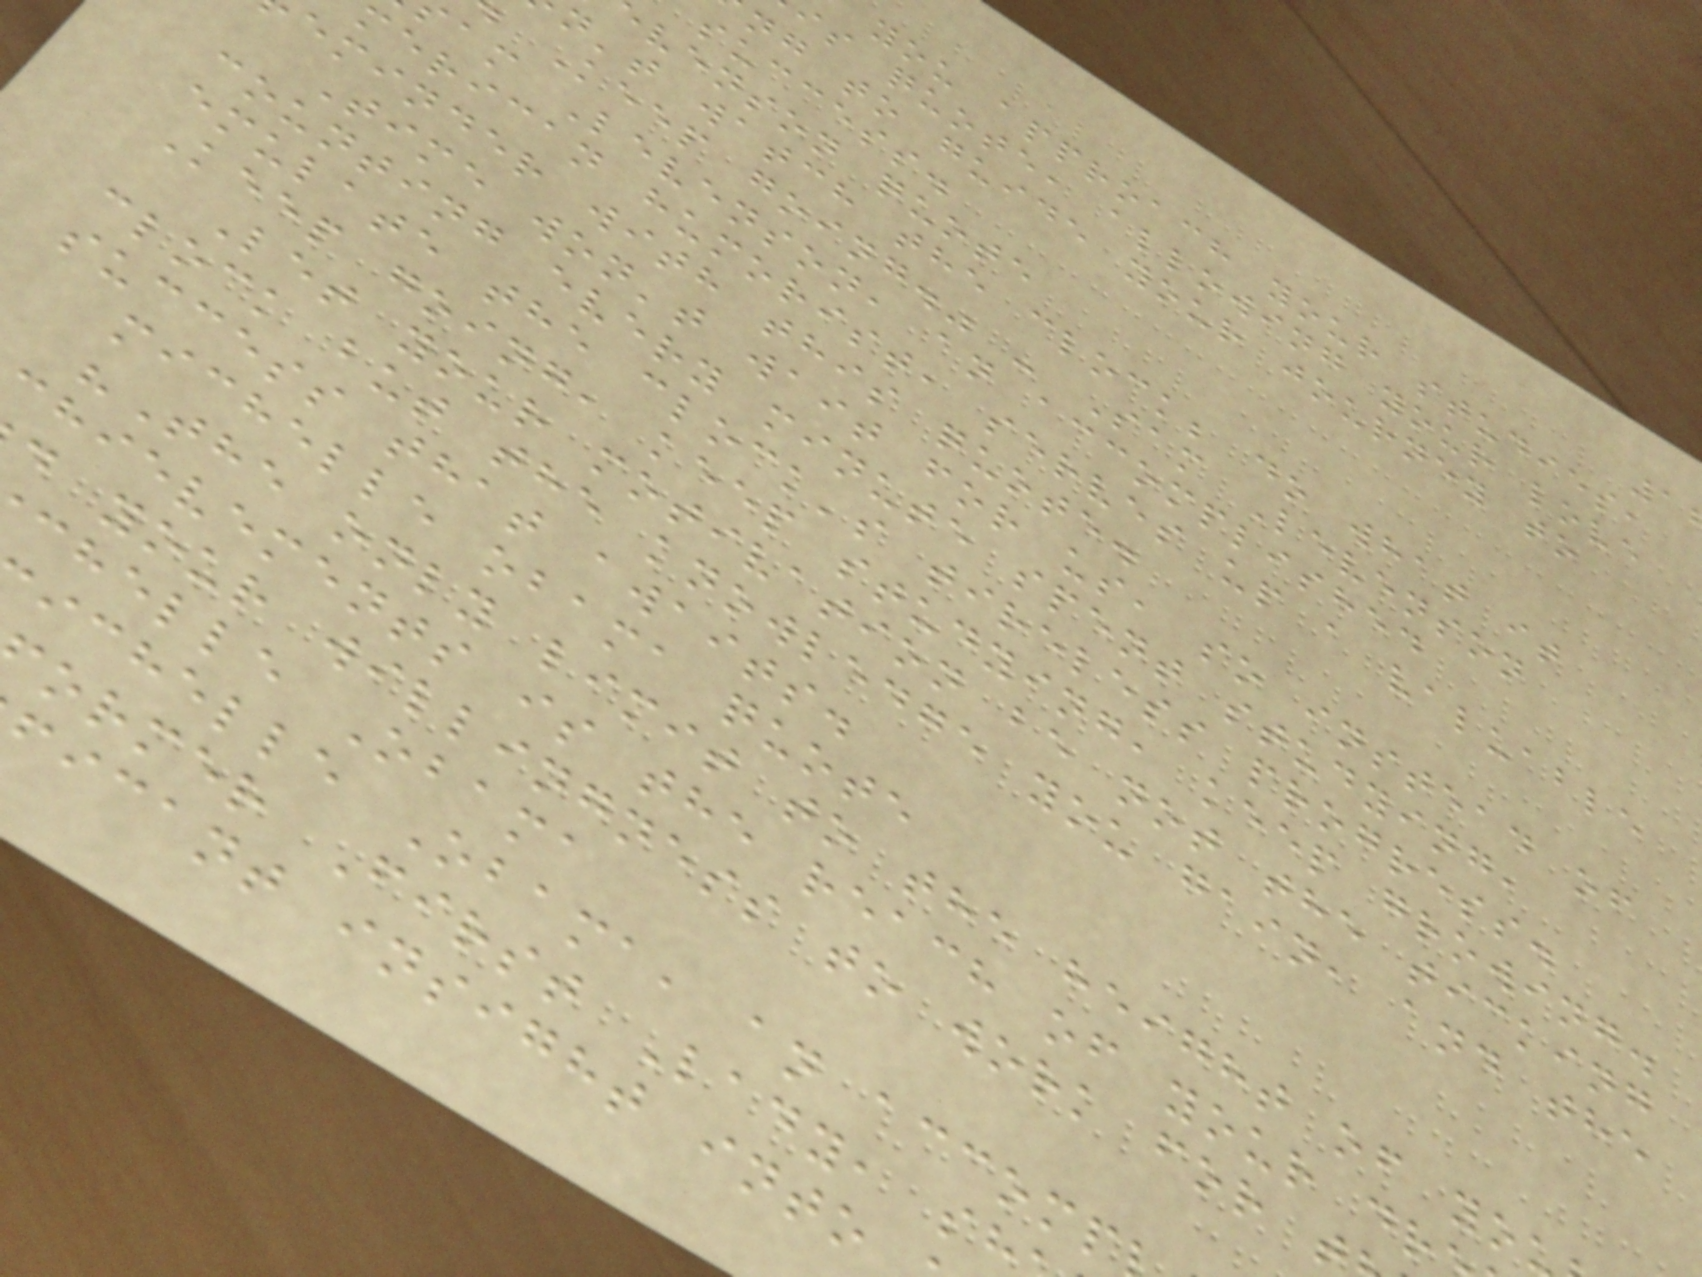you approach your studies,
is quote, allowing your love
ng to guide your journey to
success.
venson quote
n't watch the clock; do what it
Keep going." - Sam Levenson
am Levenson, an accomplished
merican humorist, serves up a valuable
eminder with this quote.
Time won't wait for us, so instead of
counting every minute spent studying,
emulate the clock's tireless progress.
Keep going, keep studying, keep growing.
Let your motivation be not the ticking
clock but the knowledge you gain, and the
success that awaits.
michelle obama quote
"The only limit to the height of yo
hievements is the reach of your dr
d your willingness to work for t
chelle Obama
ichelle Obama, an accomp
ormer First Lady, sh
ficant insight into
